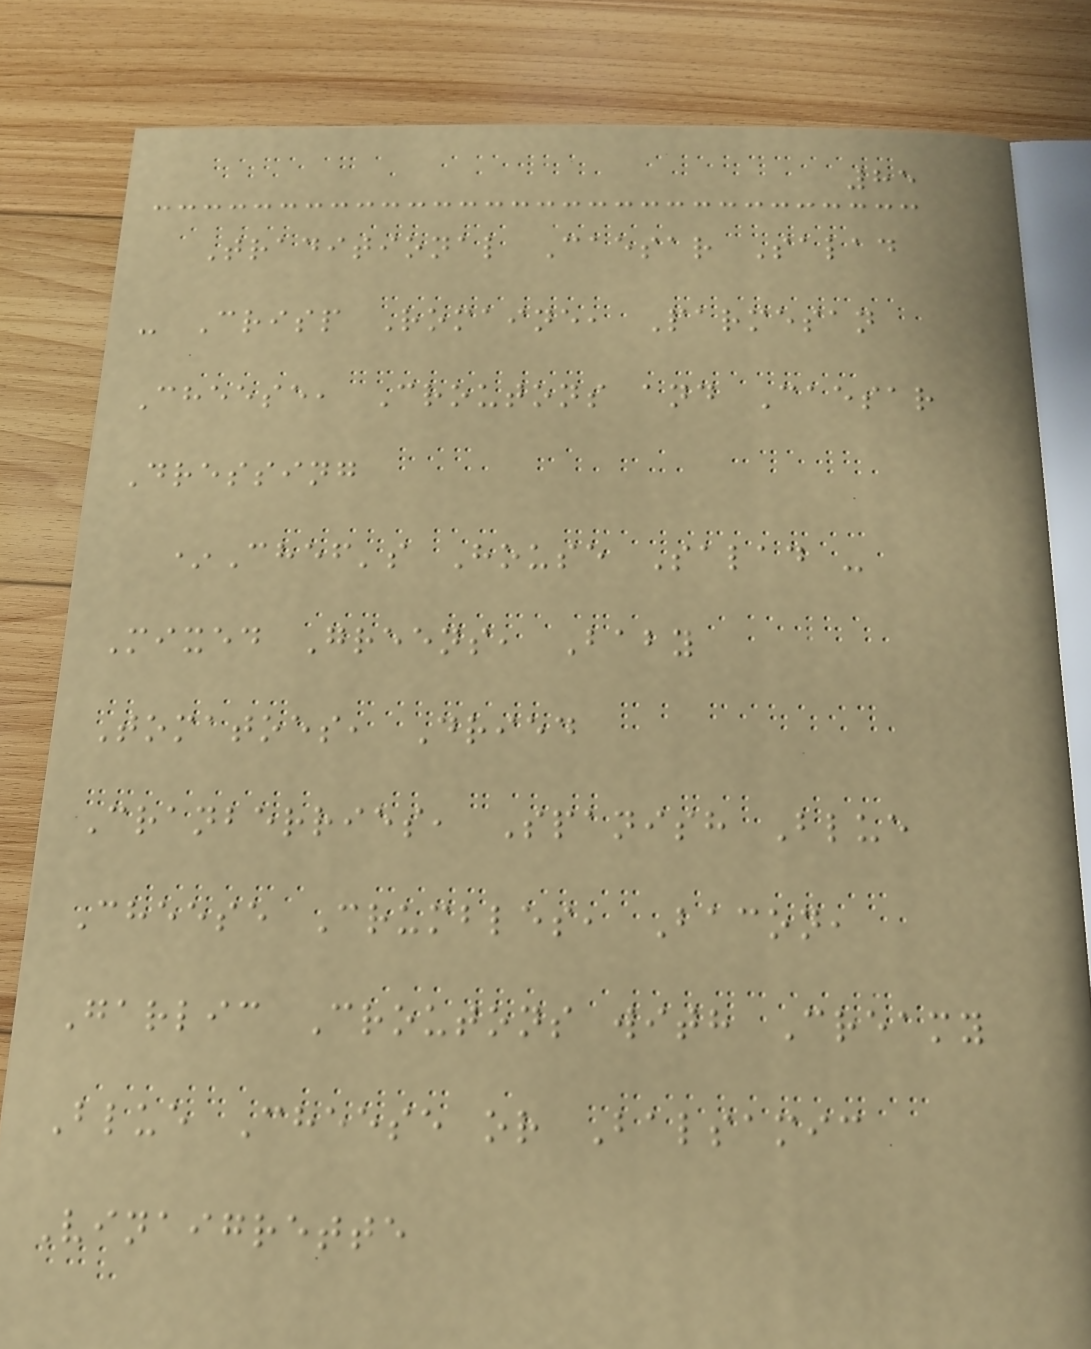85
Traditional Caesar Salad
- Crisp Romaine, Parmesan
Cheese, Croutons and Caesar
Dressing
*Chef's House Salad -
Mixed Greens, Baby
Tomatoes, Dried
Cranberries, Spanish Blue
Cheese Crumbles, Bacon,
Garlic Croutons with Creamy
Blue Cheese or Balsamic
Vinaigrette
